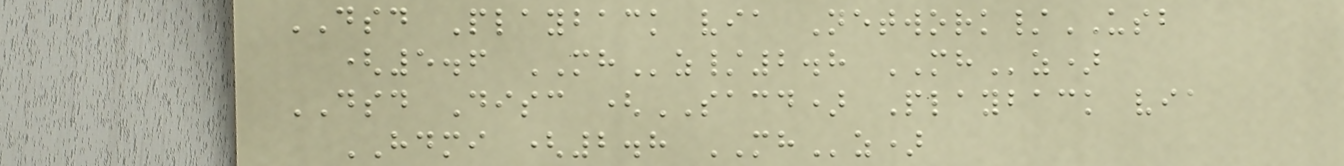DSD Playback via Network/USB
(5.6 MHz/2.8 MHz)
DSD Disc (SACD) Playback via
HDMI (2.8 MHz)
